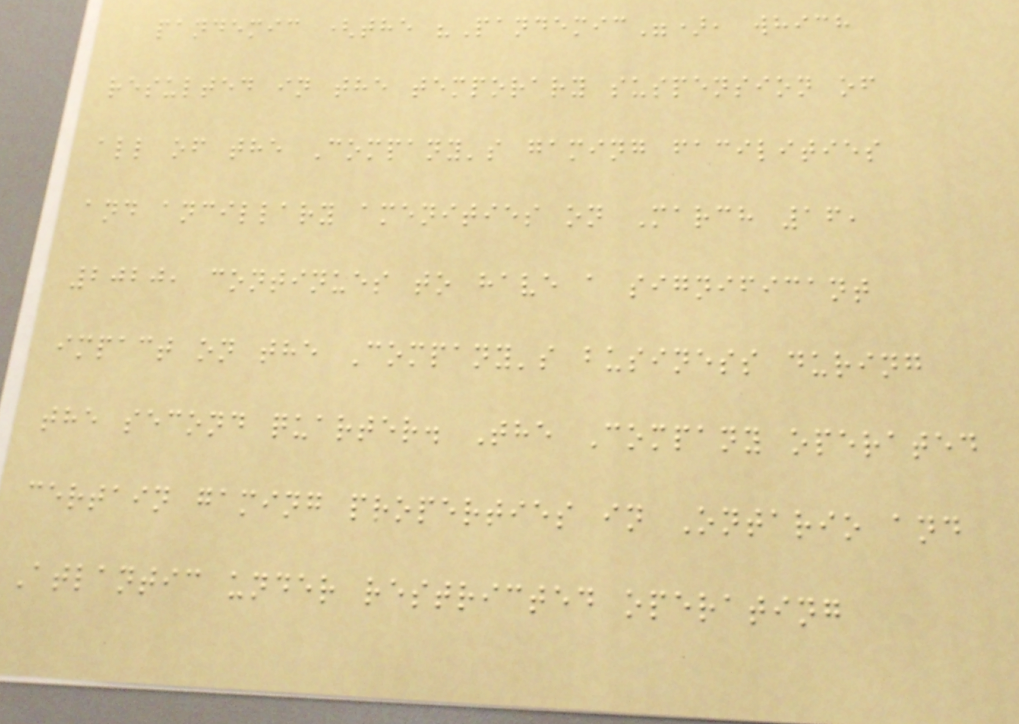pandemic (the "Pandemic"), which
resulted in the temporary suspension of
all of the Company's gaming facilities
and ancillary amenities on March 16,
2020, continues to have a significant
impact on the Company's business during
the second quarter. The Company operated
certain gaming properties in Ontario and
Atlantic under restricted operating
